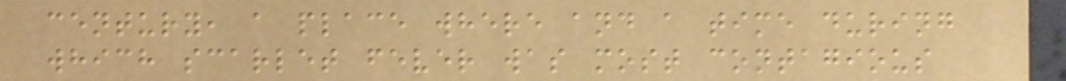century, a place where and a time during
which scarlet fever was most contagious
